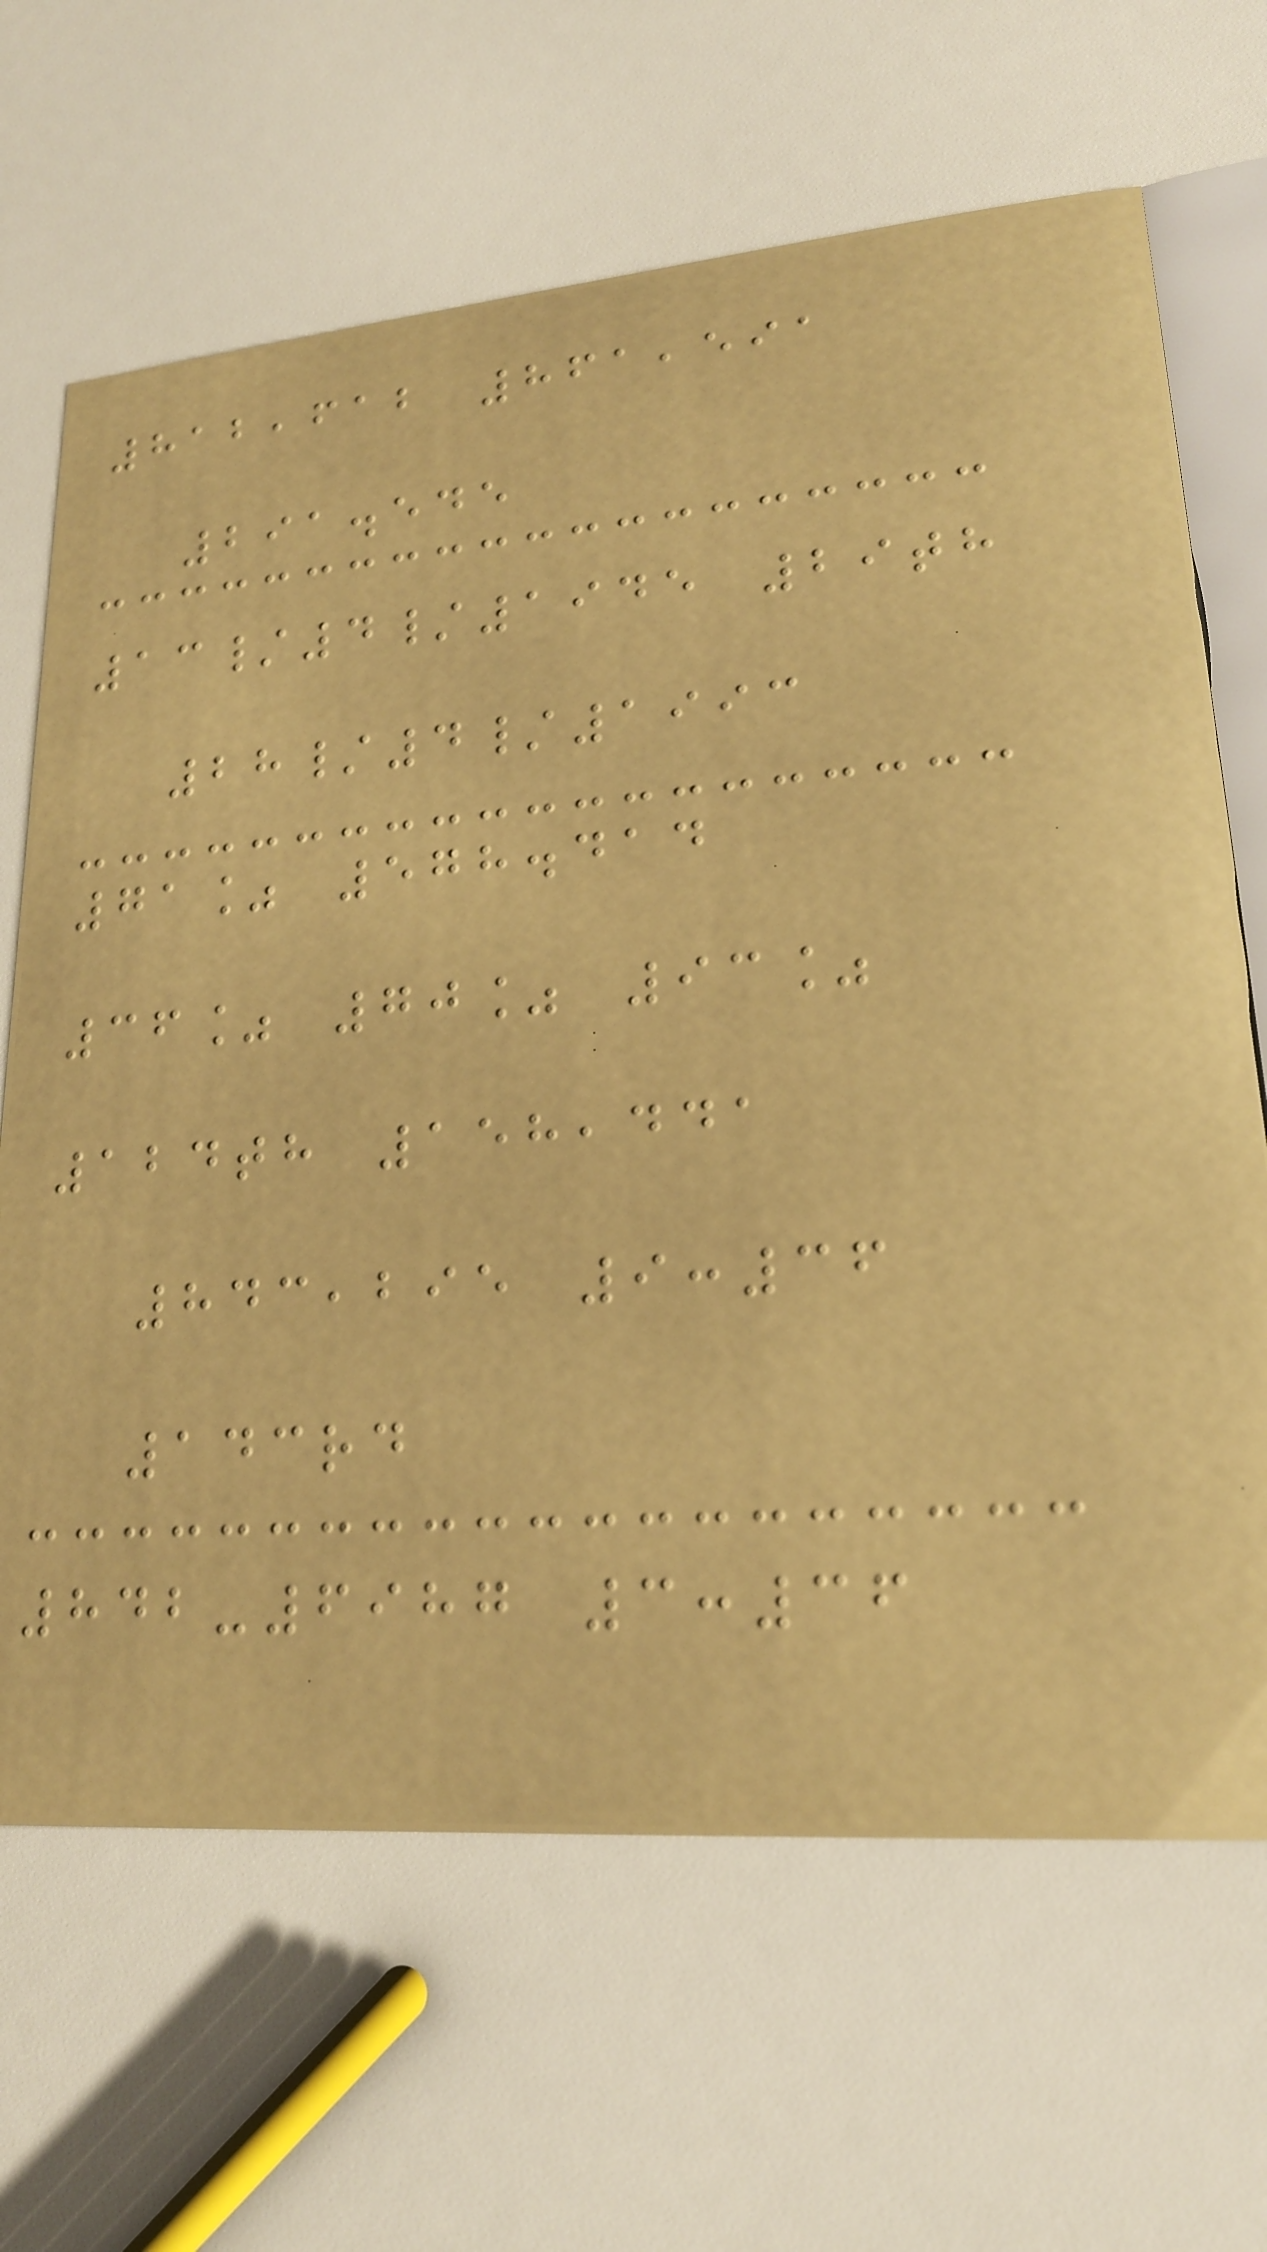812,612 861,591
291.545
13/4/1945 29th
28/4/1993
71% 578.414
36% 70% 93%
124th 158,441
843,295 9:36
143rd
842-6987 3:36
